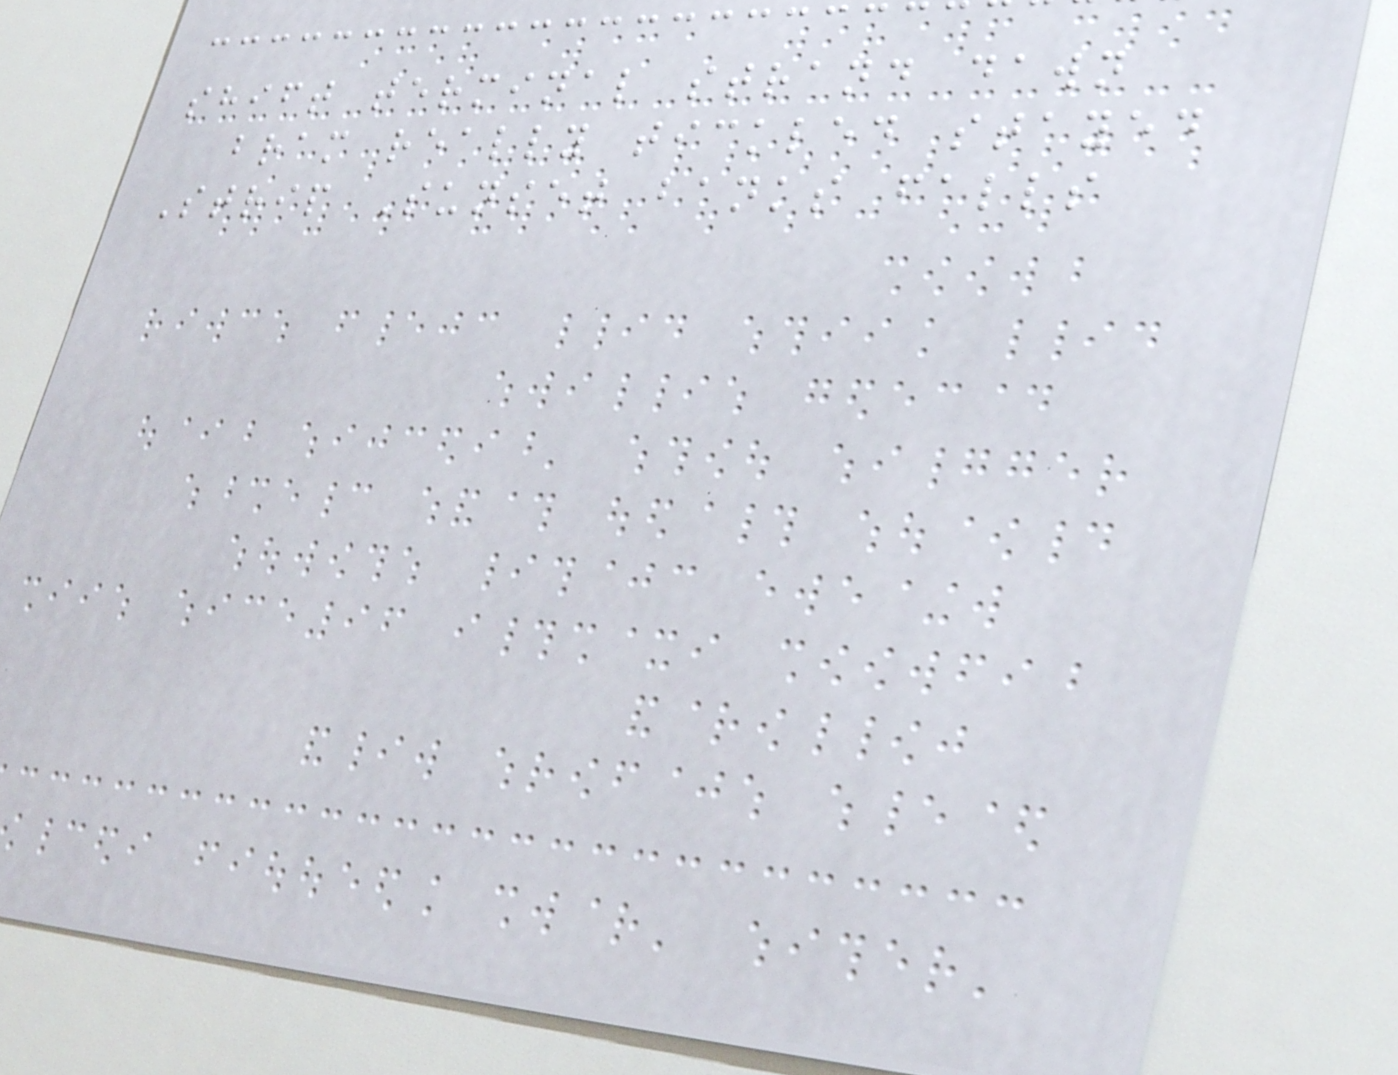shift terminal strand dawn
bram really tickled stayed
Strip Sunset banks falls
